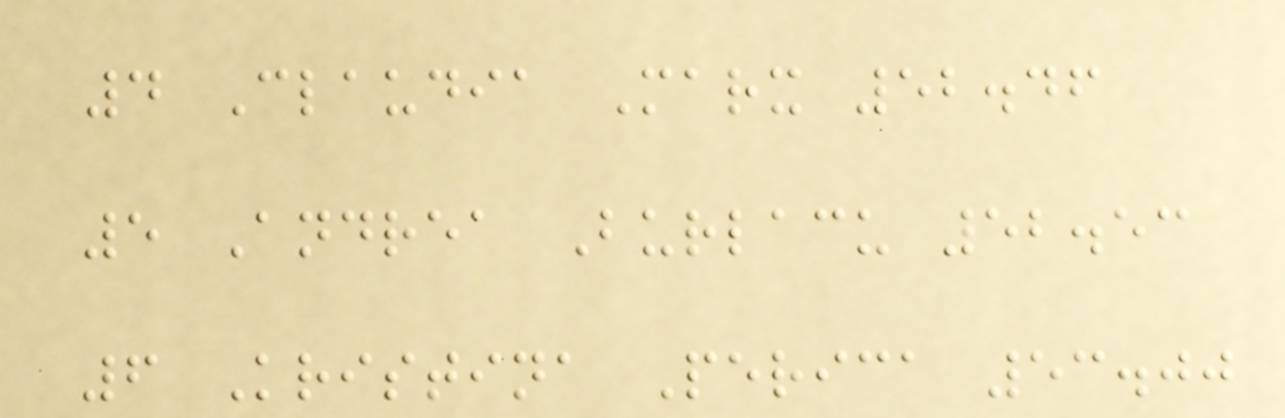4 Claudia Marx 52.46
5 Andrea Burlacu 52.53
6 Kristina Perica 53.00
